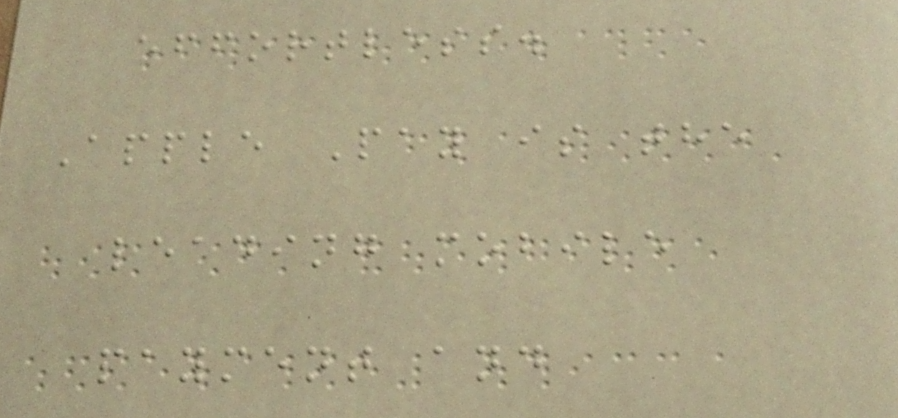effortless.
Apple Pay is the
leading mobile
payment and
